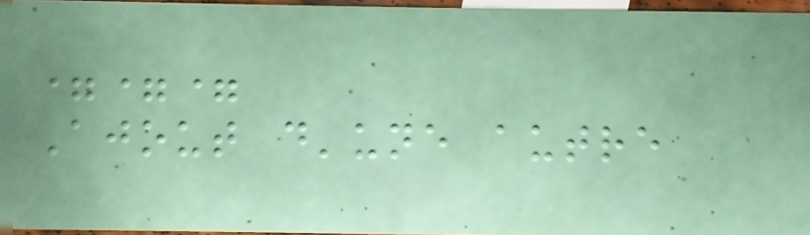===
Ajout d'une autre
